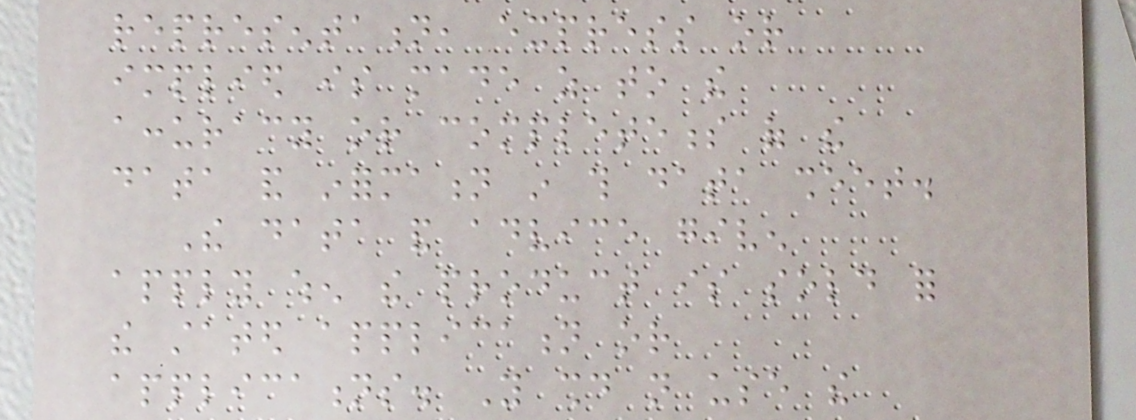representation, express or
implied is made as to the
accuracy or completeness of the
data and information in this data sheet.
The data and advice given
apply when the product is sold for
the stated application or
applications. You should not use the
